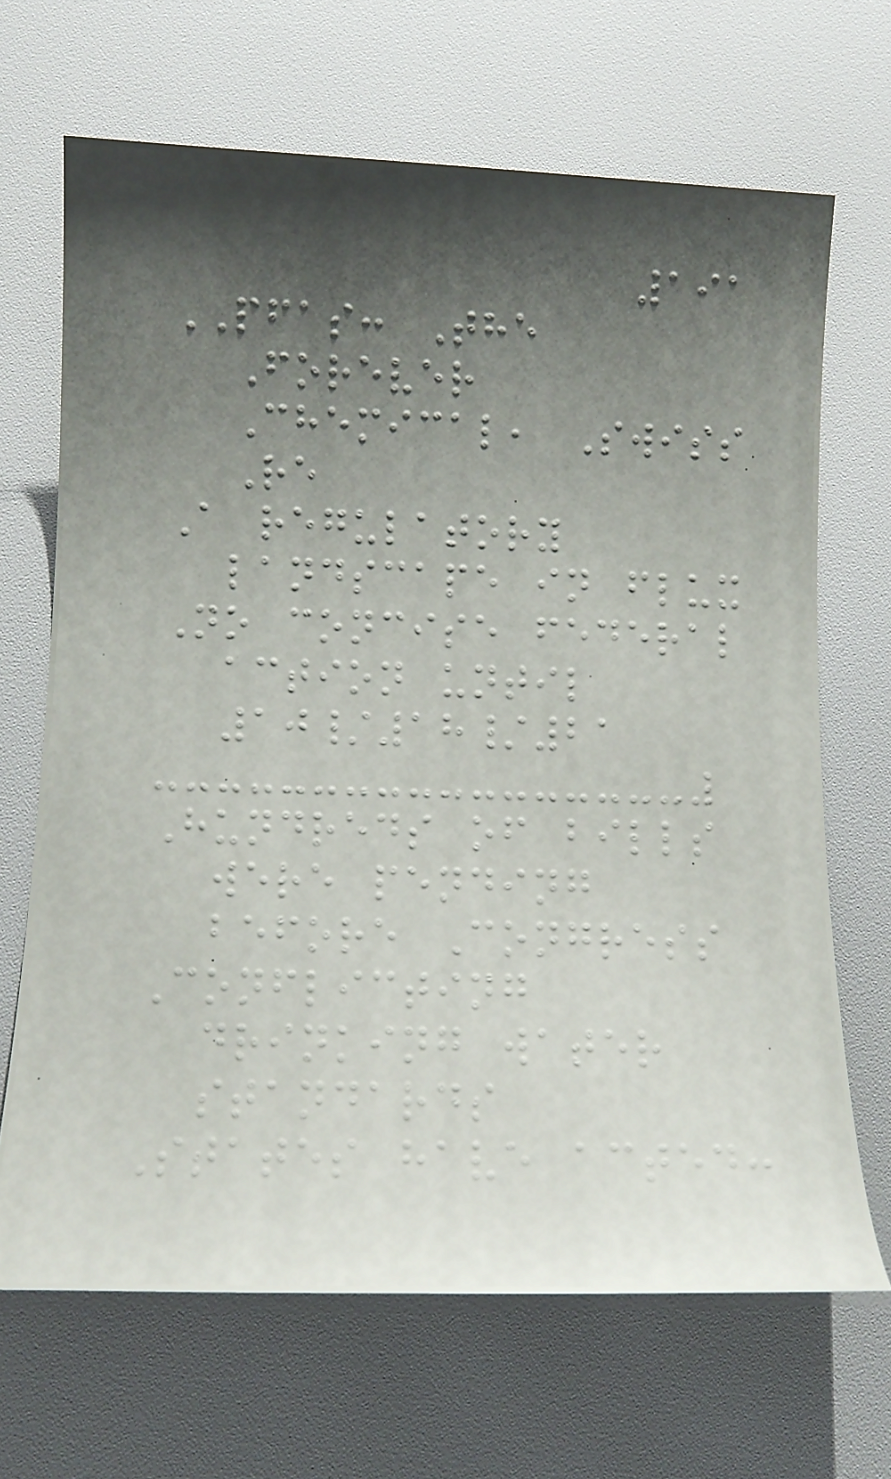191
PFAS: The
Forever
Chemical, Swiss
Re
A regulatory
landscape in flux
No concise federal
action until
10/18/21
Hundreds of bills
were pending
before Congress
Conflicting
drinking water
standards
States have acted:
